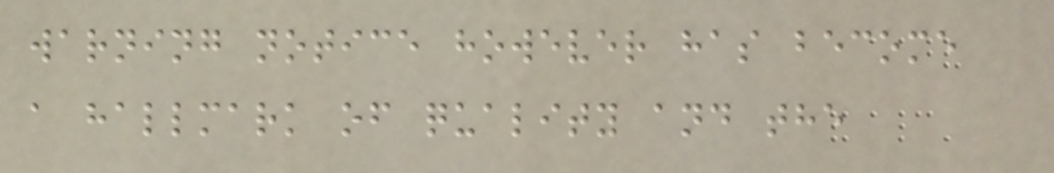warning notice however has become
a hallmark of quality and the
